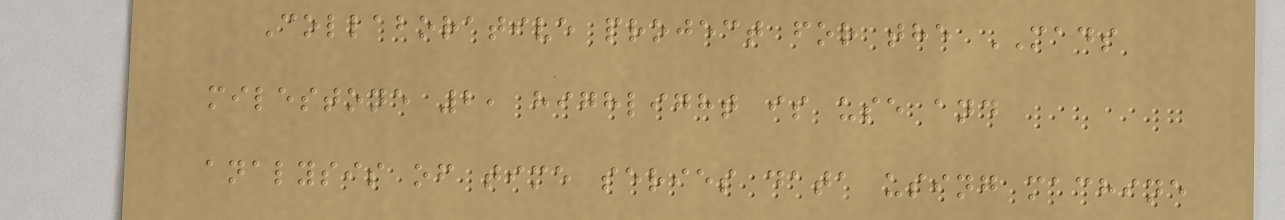Collaborative project for the MADS
milestone 2, highlight is use and
analysis of time series data using machine
